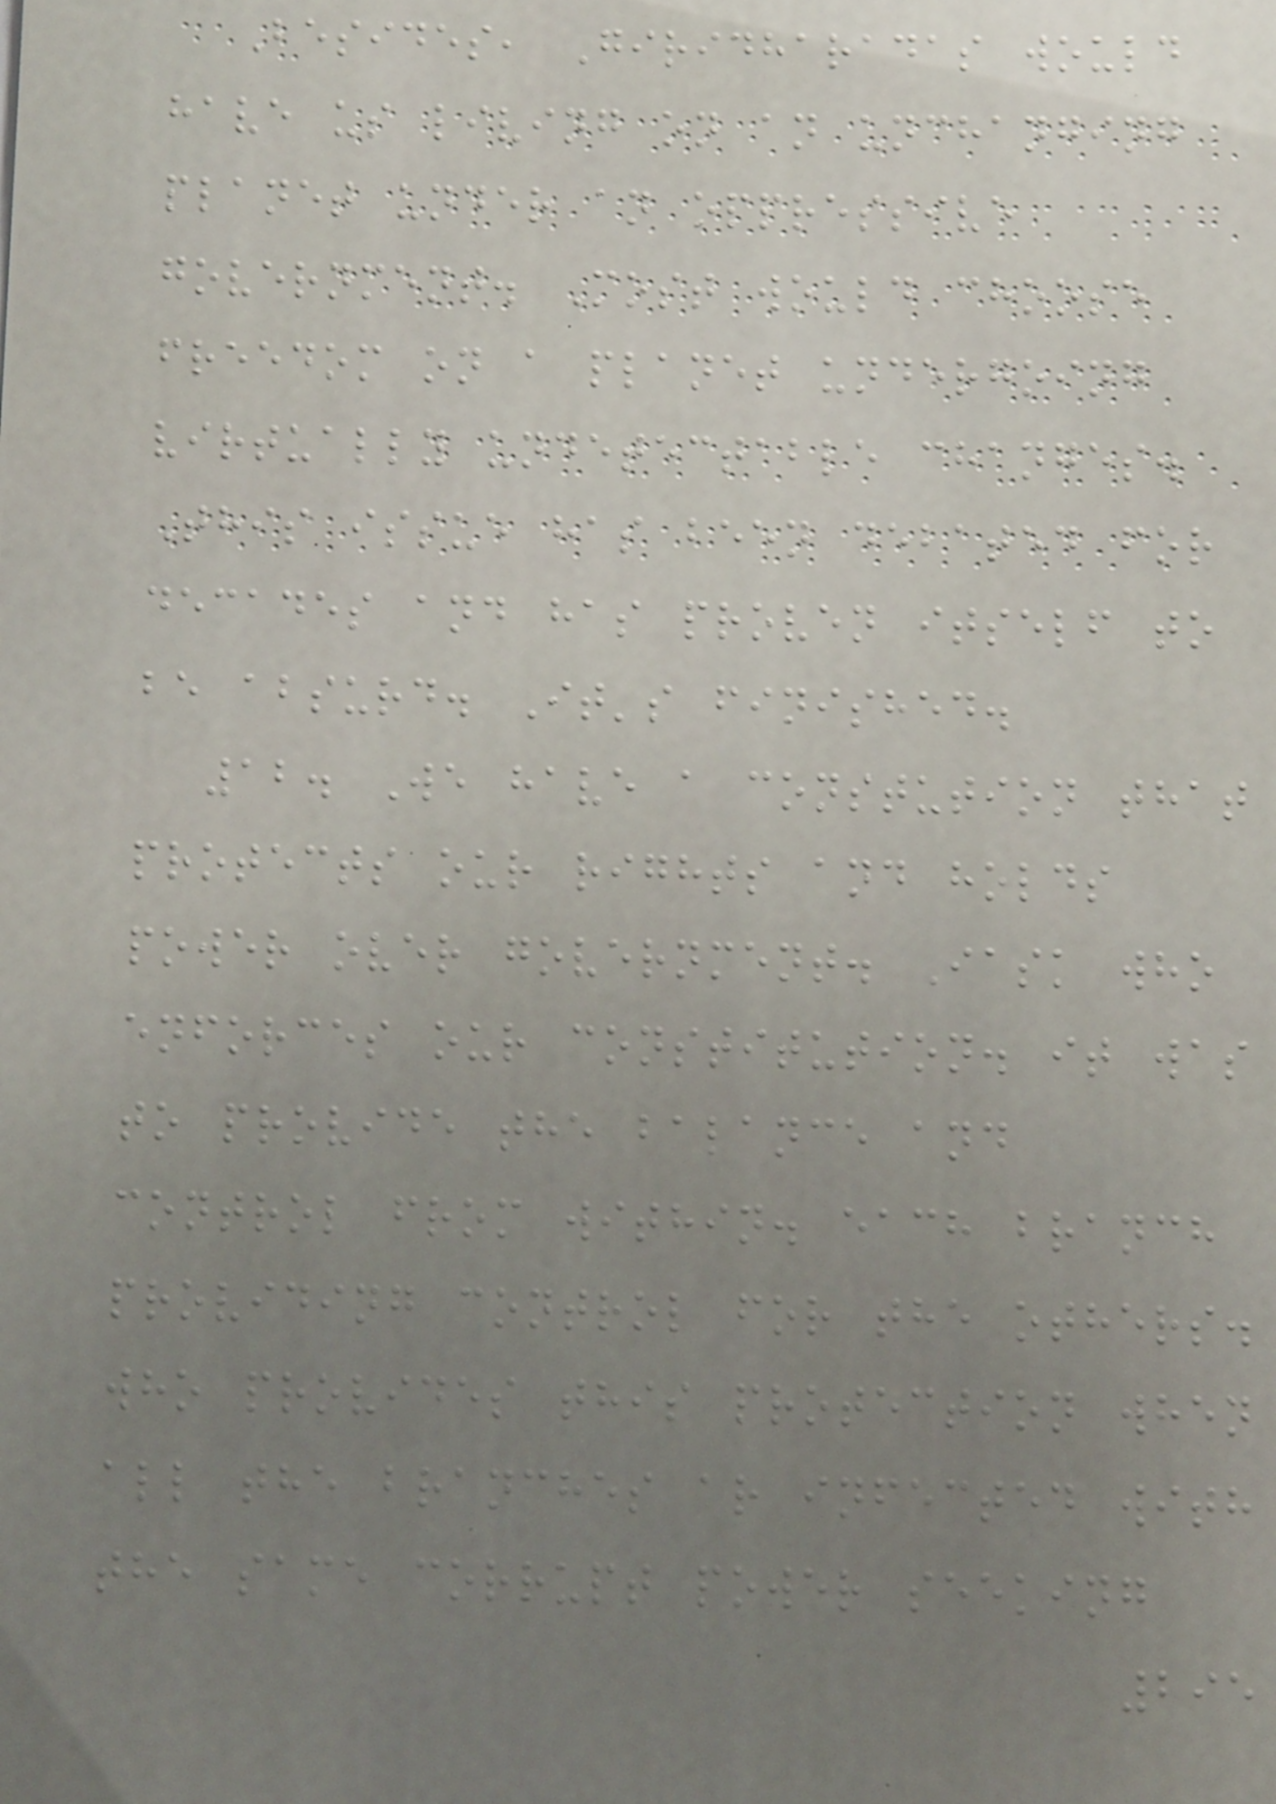Besides, Giridharadas would
have us living on an unchanging
planet under an oppressive
government. Most would choose
freedom on a planet undergoing
virtually undetectable changes.
This issue has been debated for
decades and has proven itself to
be absurd. It's finished.
12. We have a constution that
protects our rights and holds
power over government. Iask who
enforces our constitution. it was
to provide the balance and
control from within. each branch
providing control for the others.
who provides this protection when
all the branches ar infected with
the same corrupt power seeking
295
